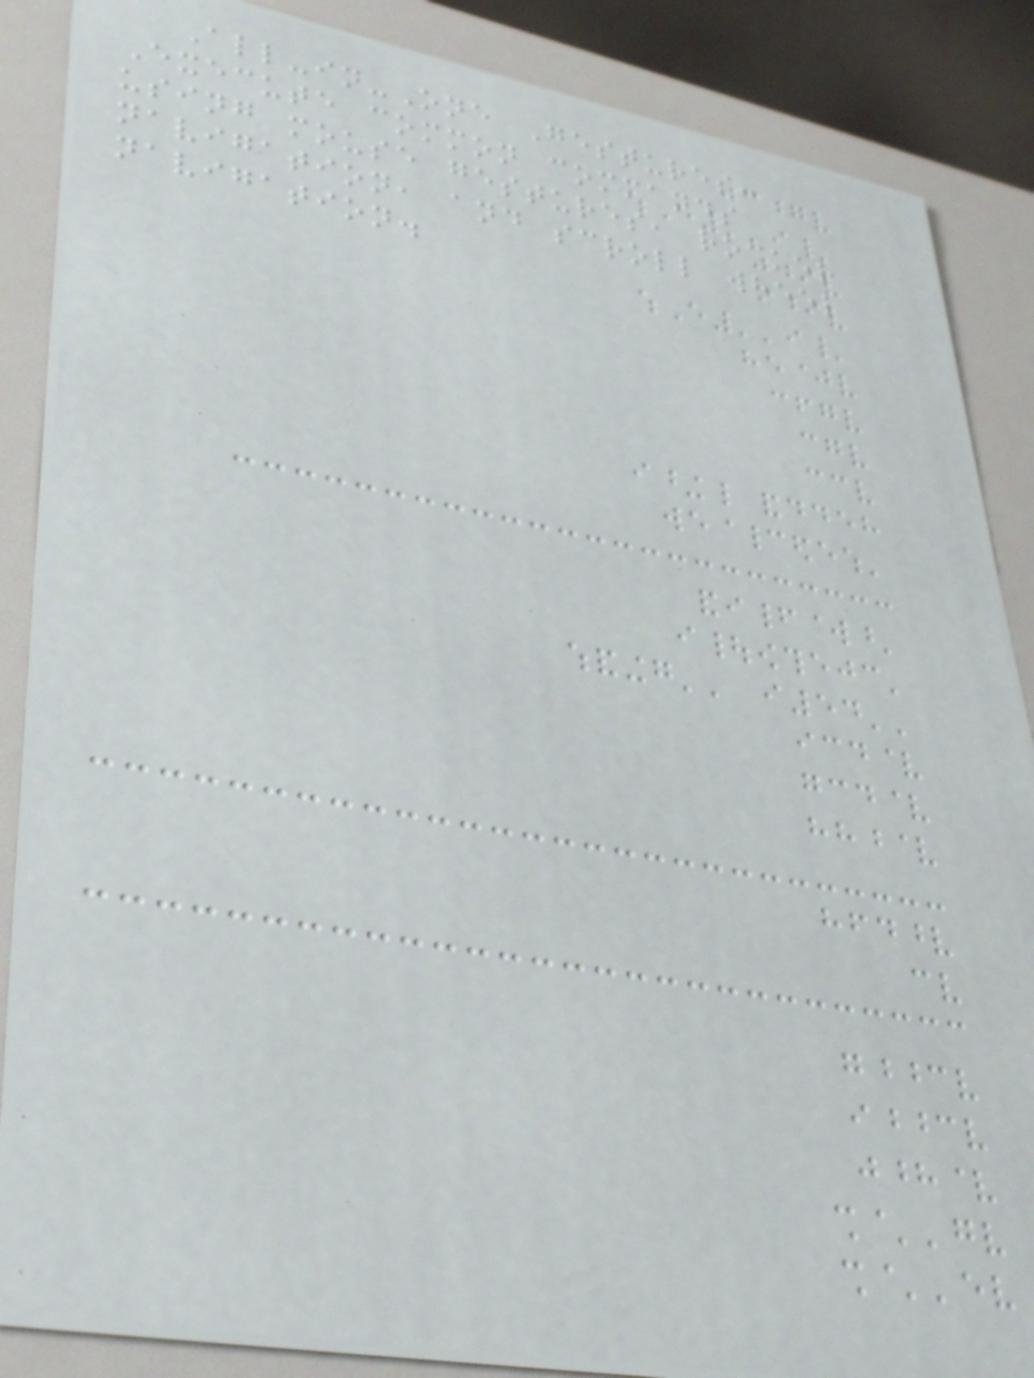All-in-One Gestures:
Execute common commands
using mouse gestures, rocker
navigation, and scroll wheel
navigation.
